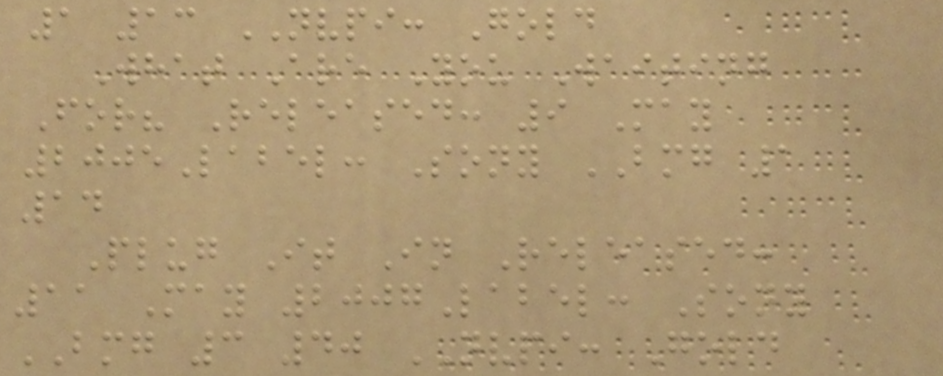1 13 NVPI: Gold
What Are You Waiting
For? Released: 9 May
2005Label: Sony BMG 1
14
Plug It In Released:
11 May 2007Label: Sony
BMG 3 40 NVPI: Gold
